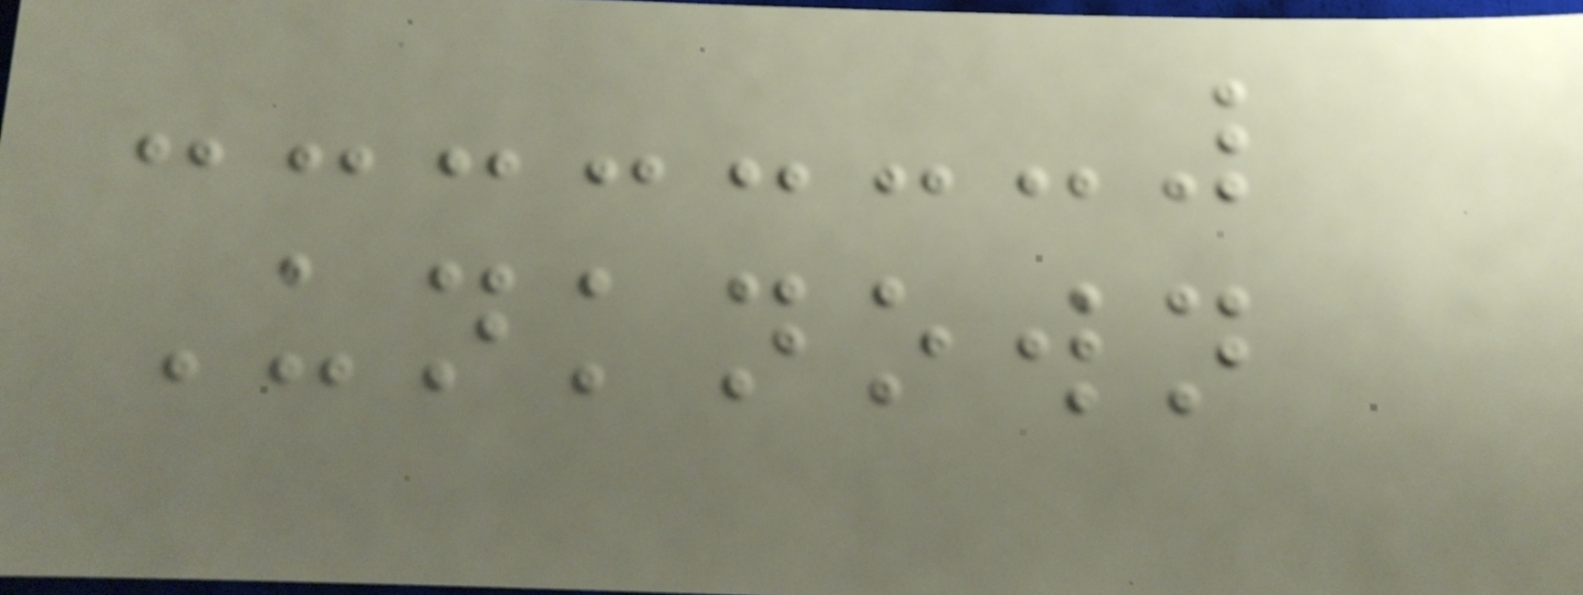Unknown
